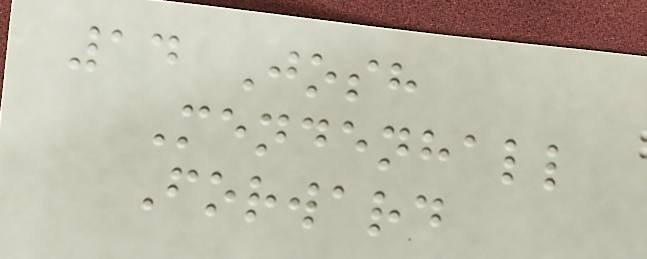14 Josh
Mendenhall
Forward
